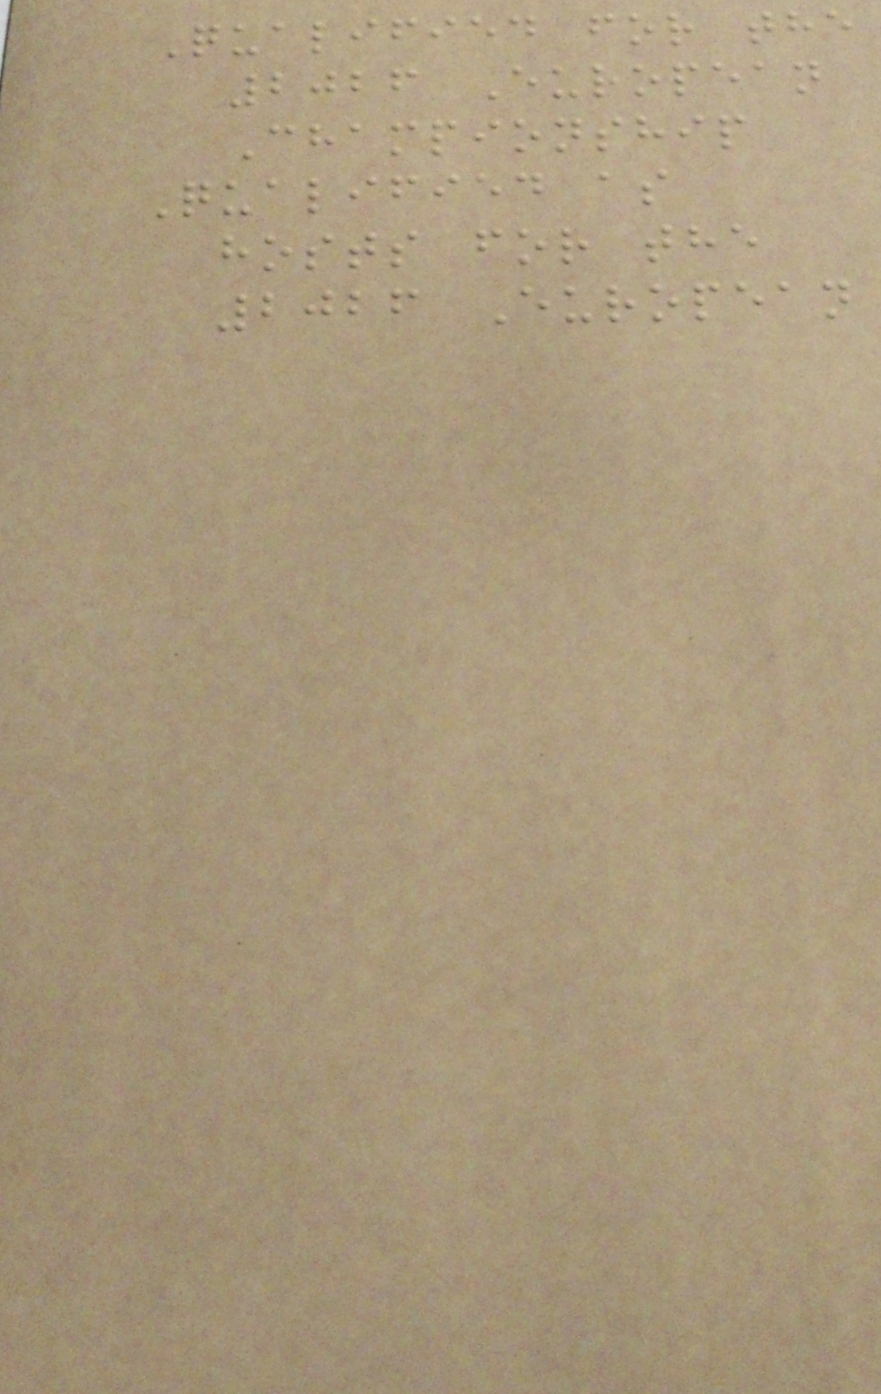Qualified for the
2026 European
Championship
Qualified as
hosts for the
2026 European
